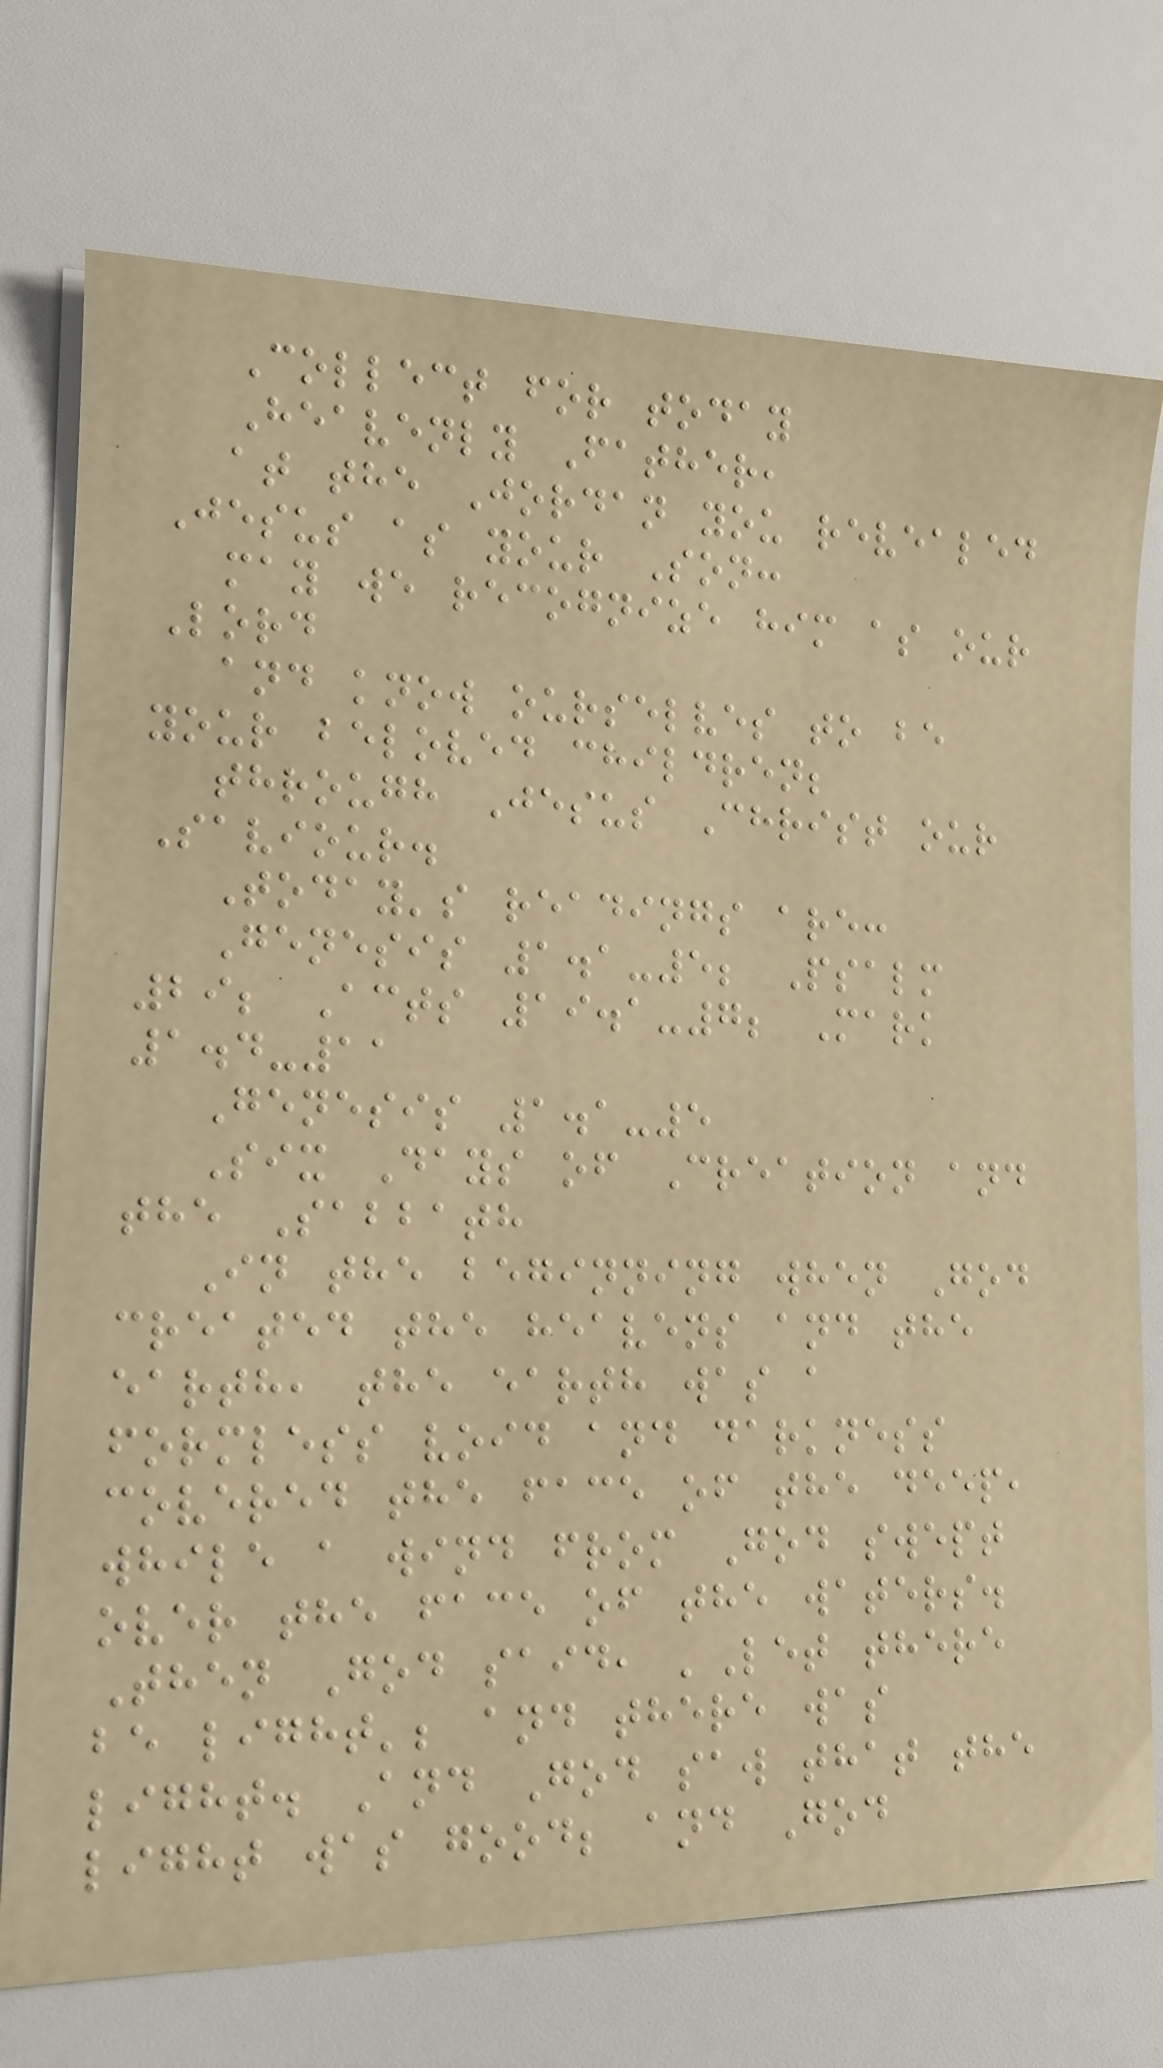Collect for today
Heavenly Father,
at the Jordan you revealed
Jesus as your Son:
may we recognize him as our
Lord
and know ourselves to be
your beloved children;
through Jesus Christ our
Saviour.
Today's readings are:
Genesis 1.1-5; Psalm
29; Acts 19.1-7; Mark
1.4-11
Genesis 1.1-5
Six Days of Creation and
the Sabbath
In the beginning when God
created the heavens and the
earth, the earth was a
formless void and darkness
covered the face of the deep,
while a wind from God swept
over the face of the waters.
Then God said, 'Let there
be light'; and there was
light. And God saw that the
light was good; and God
